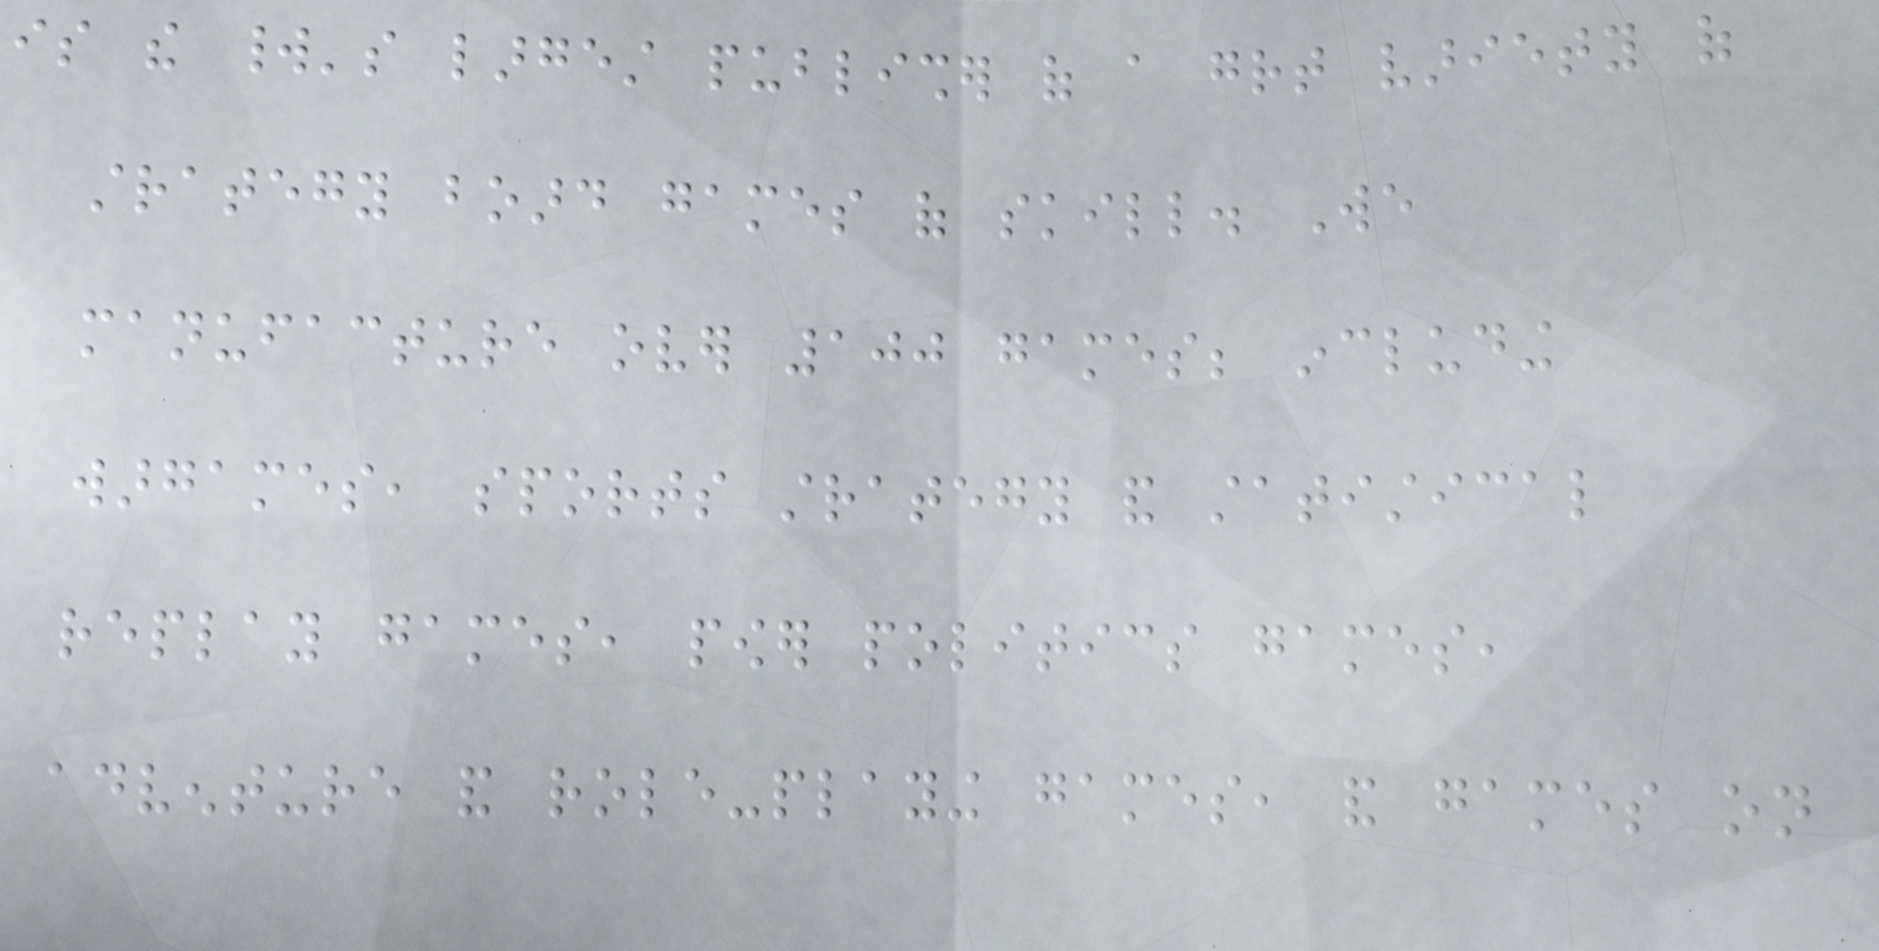is the world's largest publisher of a great variety of
strategy board games of skill. We
manufacture over 100 games; including
wargames, sports strategy and statistical
replay games, power politics games,
adventure and role-playing games, and games on
